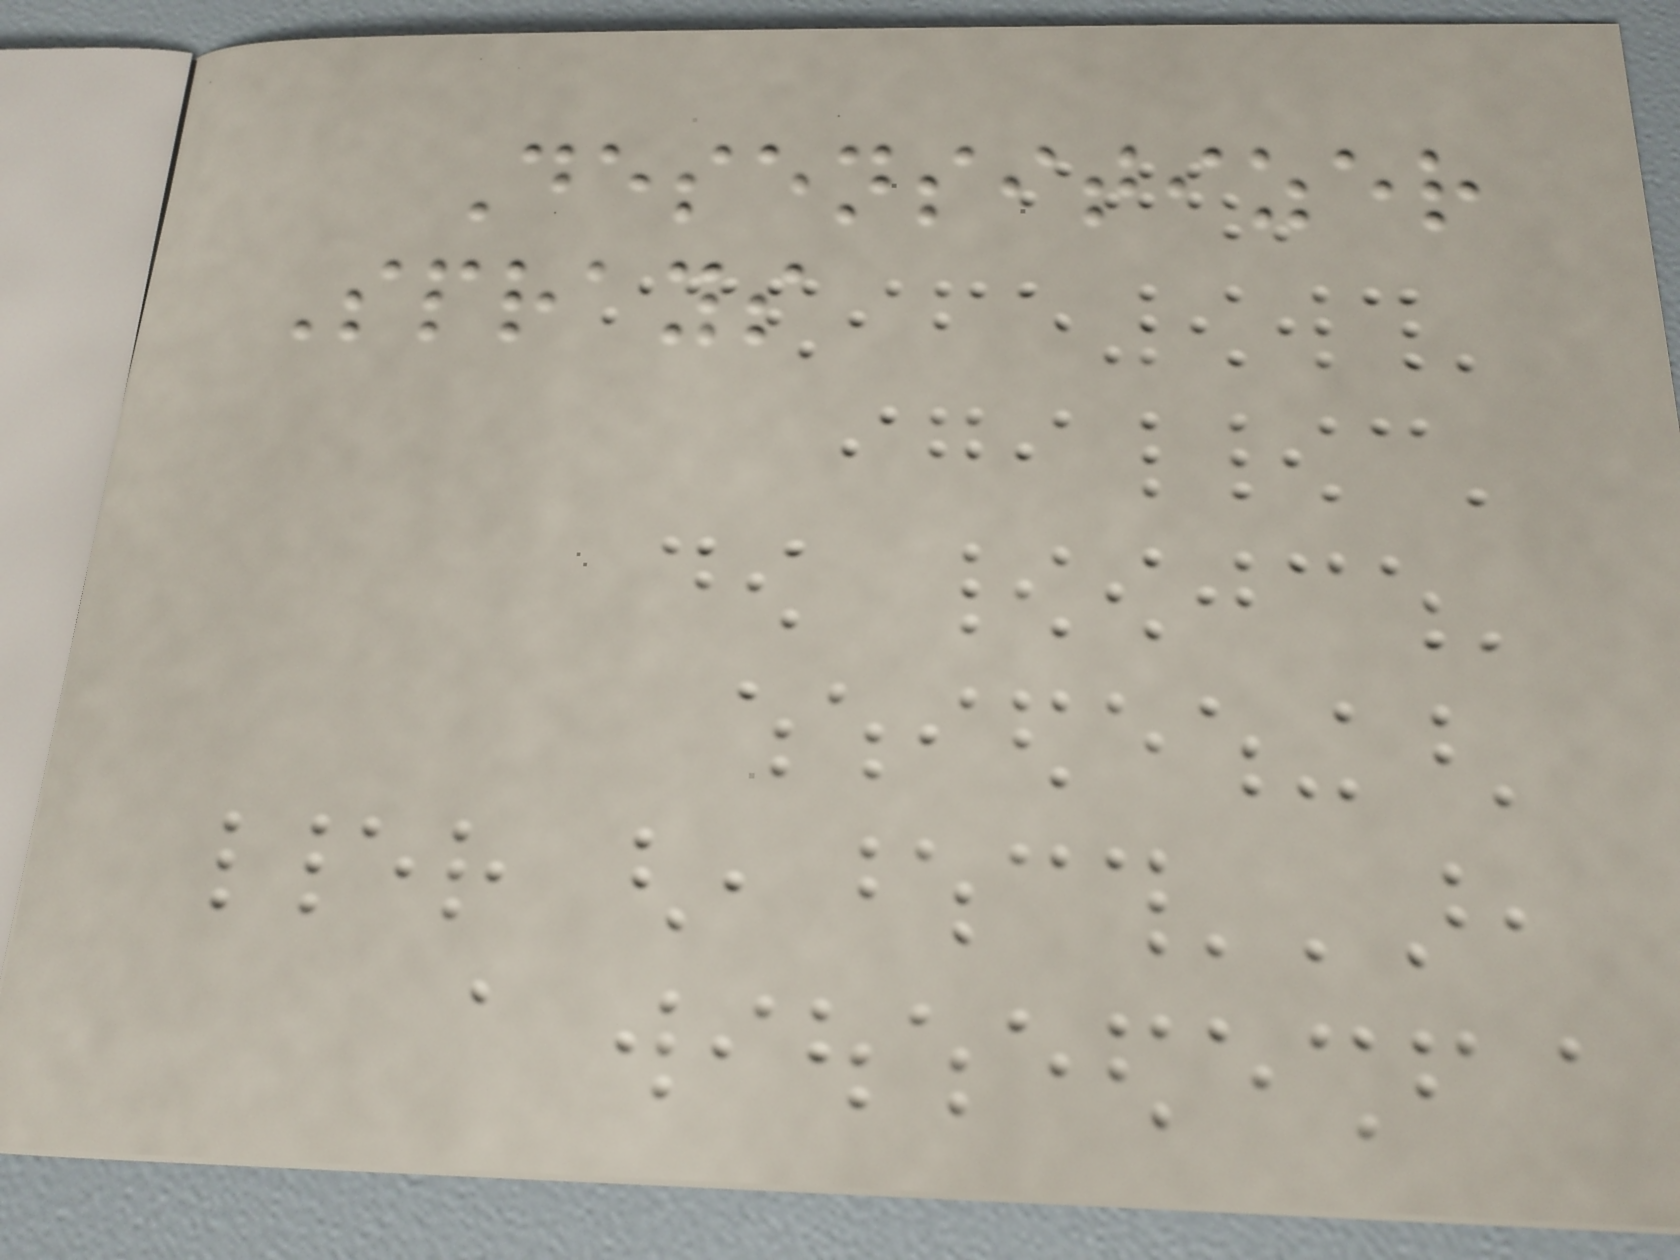Desensitizer
Sprays
